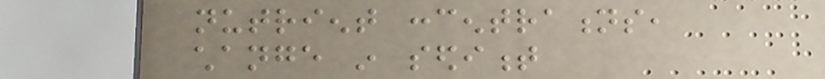nutrient concentrations,
change in sediment
